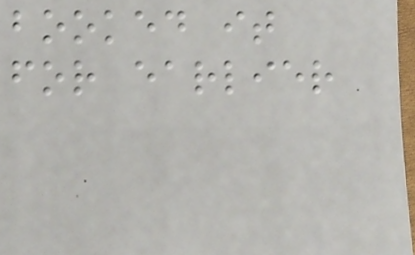booked it
for earlier
